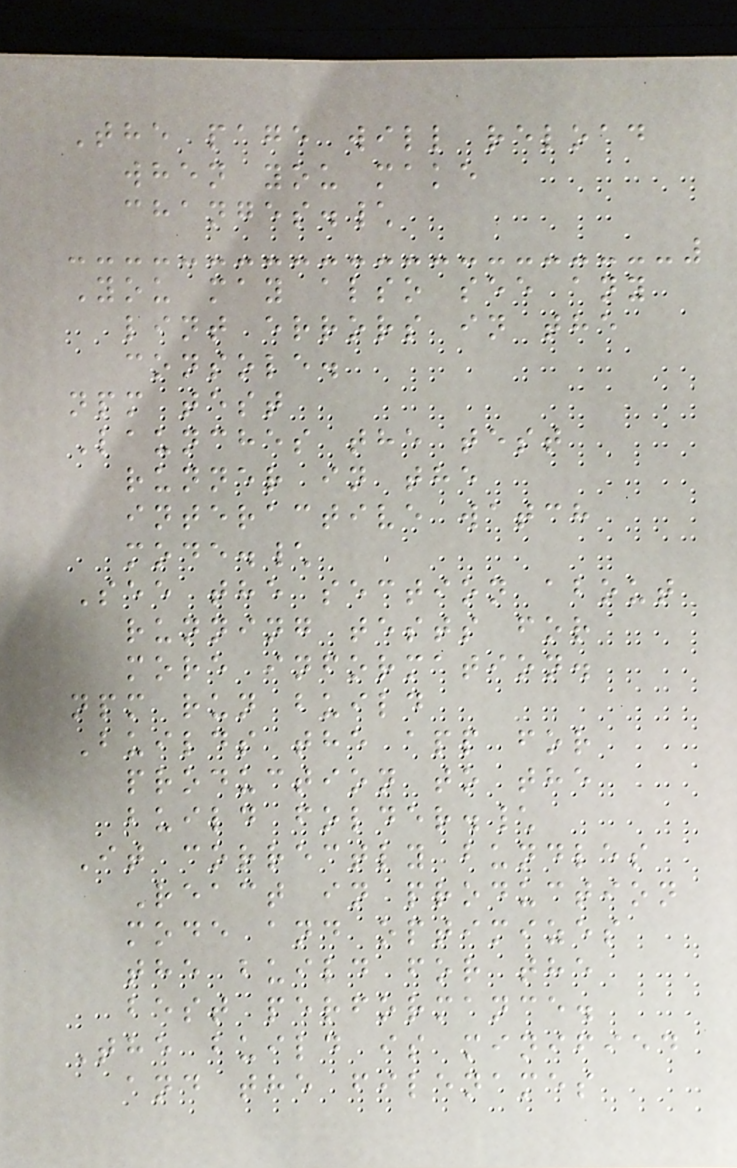The page will reload
when you make
changes.\
You may also see any
lint errors in the
console.
npm test
Launches the test
runner in the
interactive watch
mode.\
See the section about
running tests for
more information.
npm run build
Builds the app for
production to the
build folder.\
It correctly bundles
React in production
mode and optimizes
the build for the
best performance.
The build is minified
and the filenames
